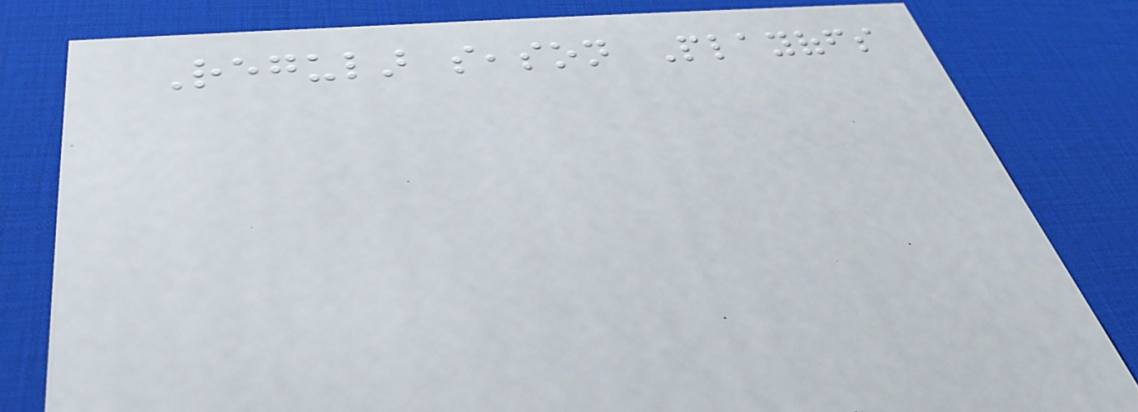Regular season Playoffs
